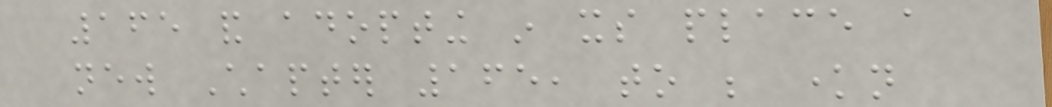165 and adopting in its place a
new Chapter 165, to be known
